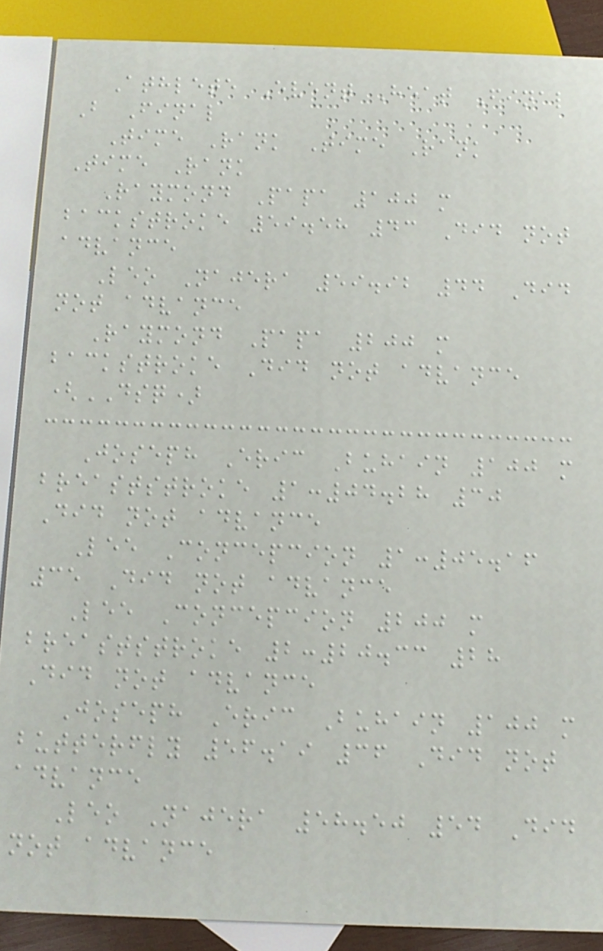Athlete Event Heat Final
B Final
Time Rank Time Rank
Time Rank
Raymond Papa 100 m
backstroke 59.58 43 Did not
advance
Leo Najera 59.92 44 Did
not advance
Raymond Papa 200 m
backstroke Did not advance
(DSQ)
Joseph Eric Buhain 100 m
breaststroke 1:04.28 30
Did not advance
Lee Concepcion 1:05.16
35 Did not advance
Lee Concepcion 200 m
breaststroke 2:20.33 28
Did not advance
Joseph Eric Buhain 100 m
butterfly 56.19 36 Did not
advance
Leo Najera 58.50 54 Did
not advance
